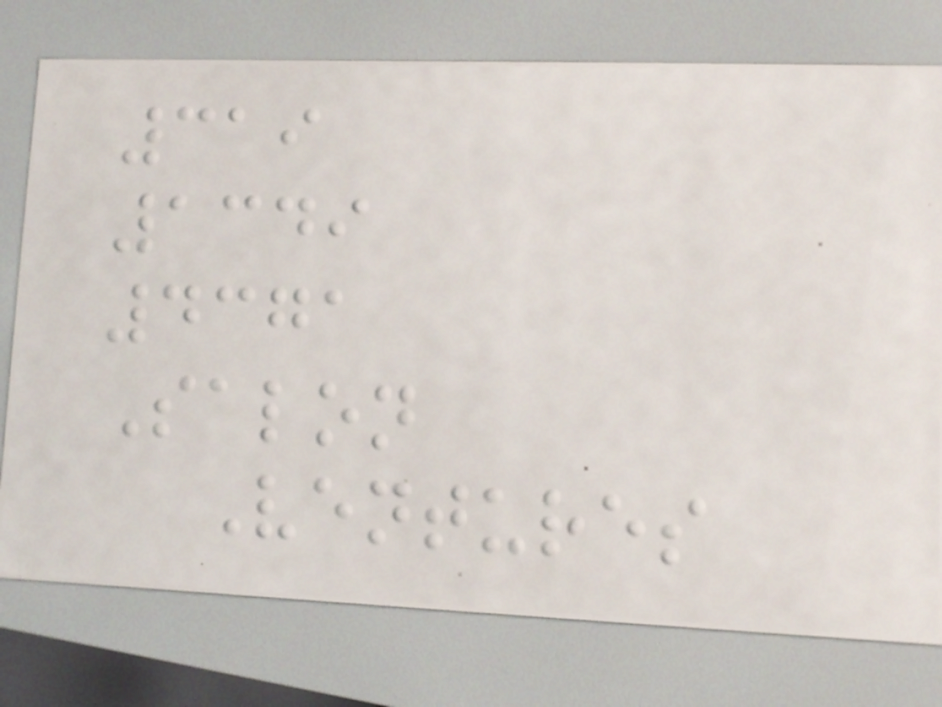319
1349
4371
Salon
Ventures
